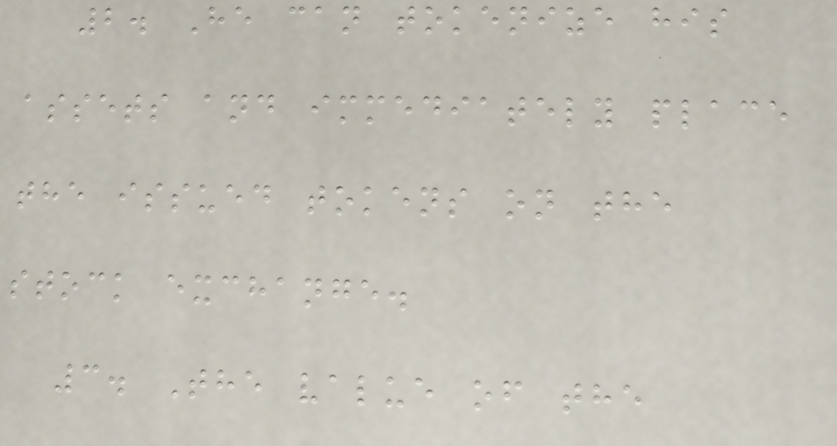2. He can tokenize his
assets and immediately place
the issued tokens on the
stock exchange.
3. The value of the
